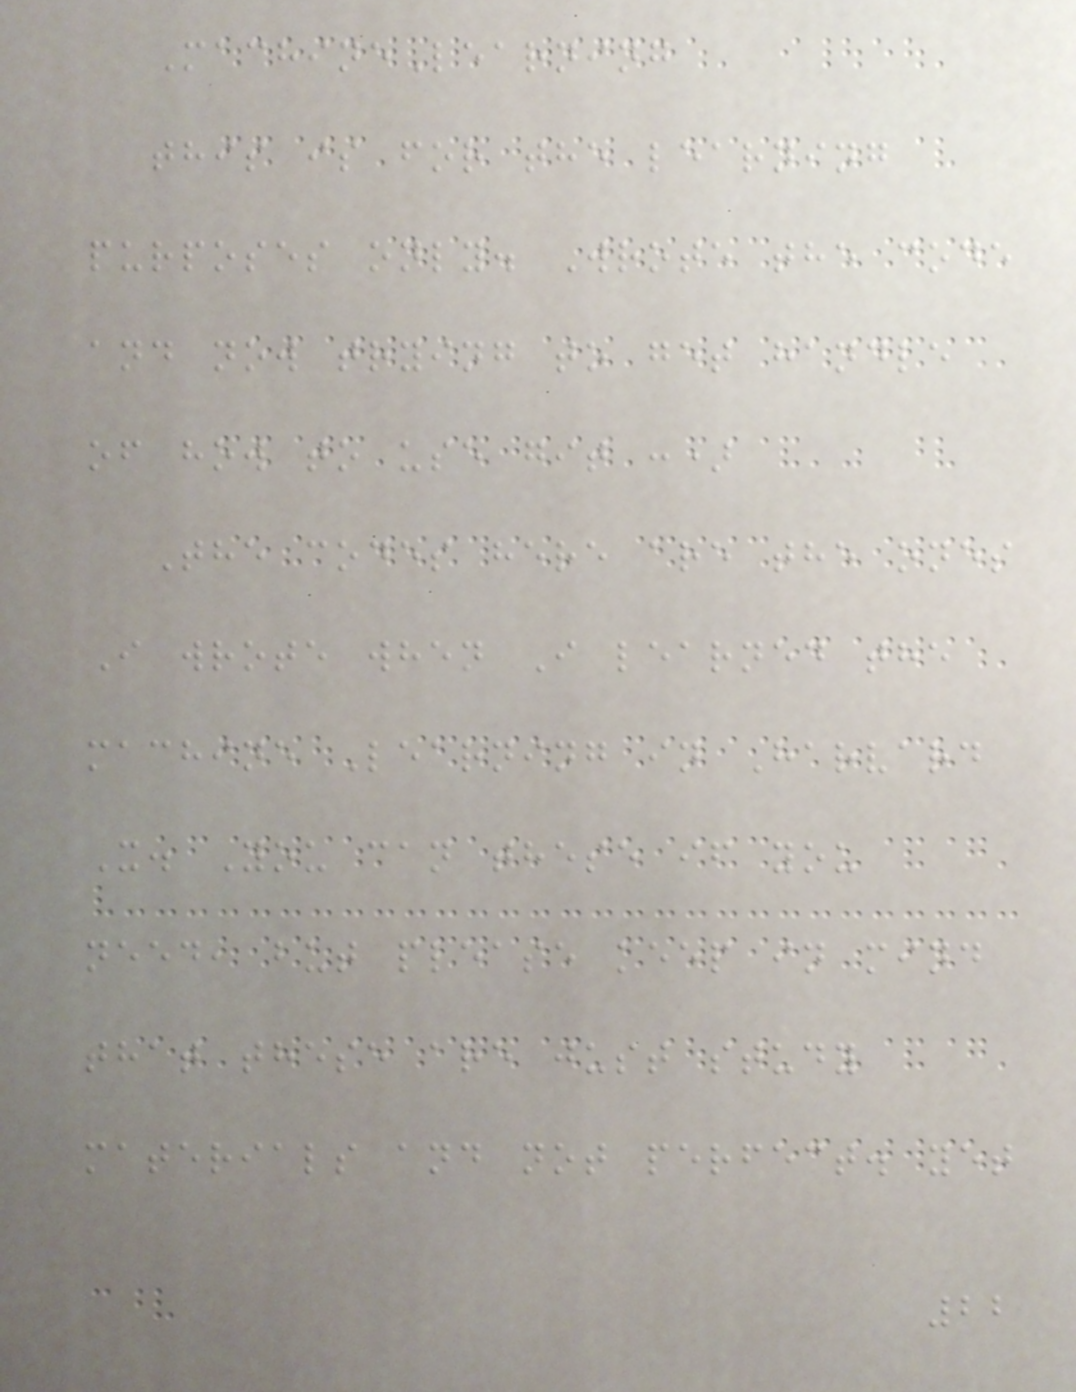MachineLearning
this is for the learning
purposes only. Wrote the code
and now trying to get handle
of how to use git :)
The codes here are the ones
I wrote when I learned the
machine Learning in Harvard
X. You can these if you
need, but please keep in mind
that these are just study
materials and not perfect. yet
22
